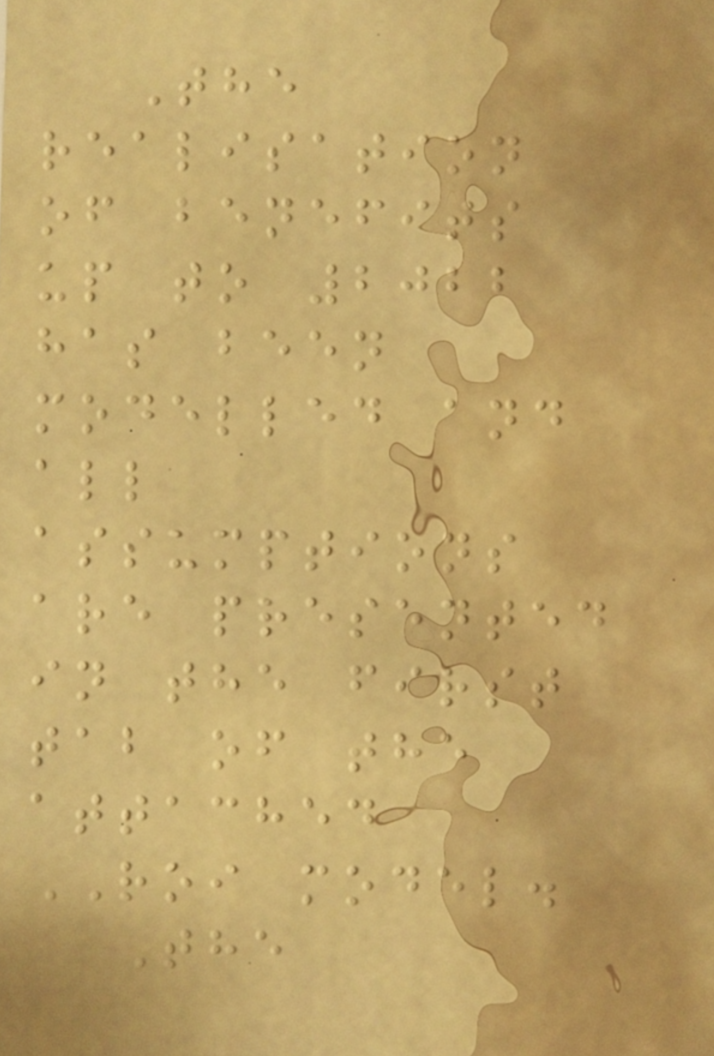The
realisation
of benefits
up to 2022
has been
modelled and
all
assumptions
are presented
in the first
tab of the
attached
ROI model.
The
